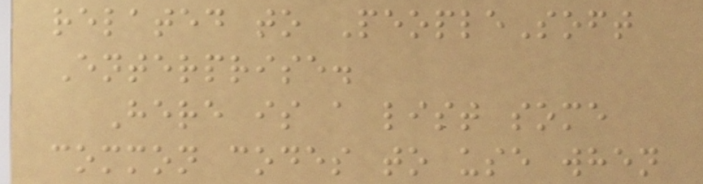related to PeopleSoft
Enterprise.
Here is a list some
common codes to use when
